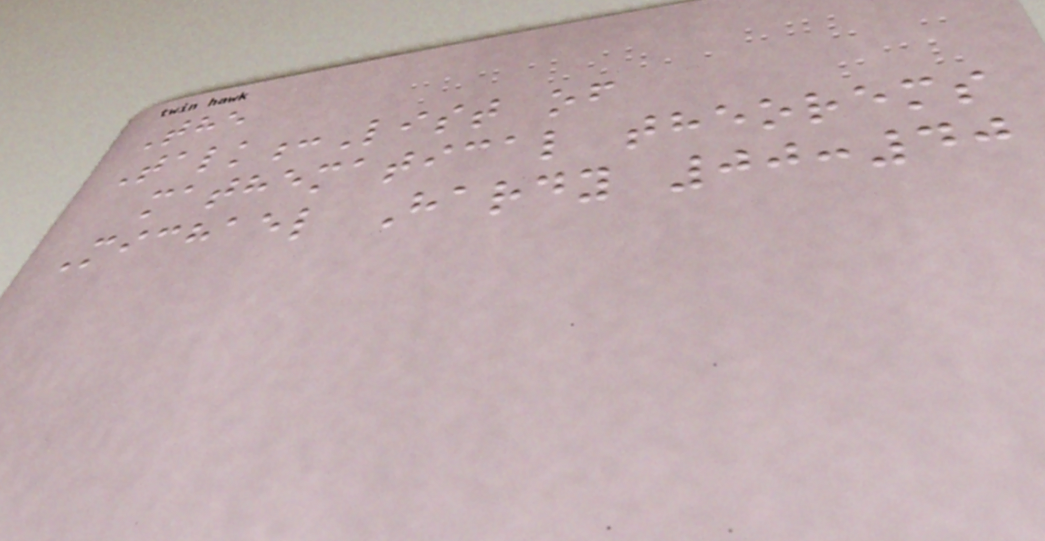The
Talk:List of
mathematical theorems
Michael Hardy 00:40
